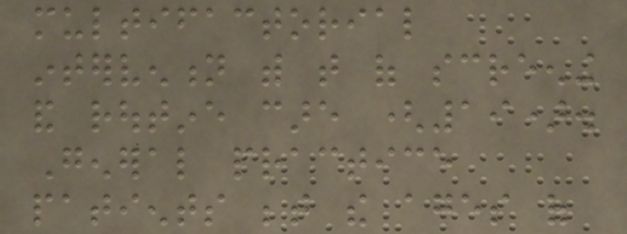multifactorial
intervention with that of screening
and routine care (19).
General practice
patients between the ages of
